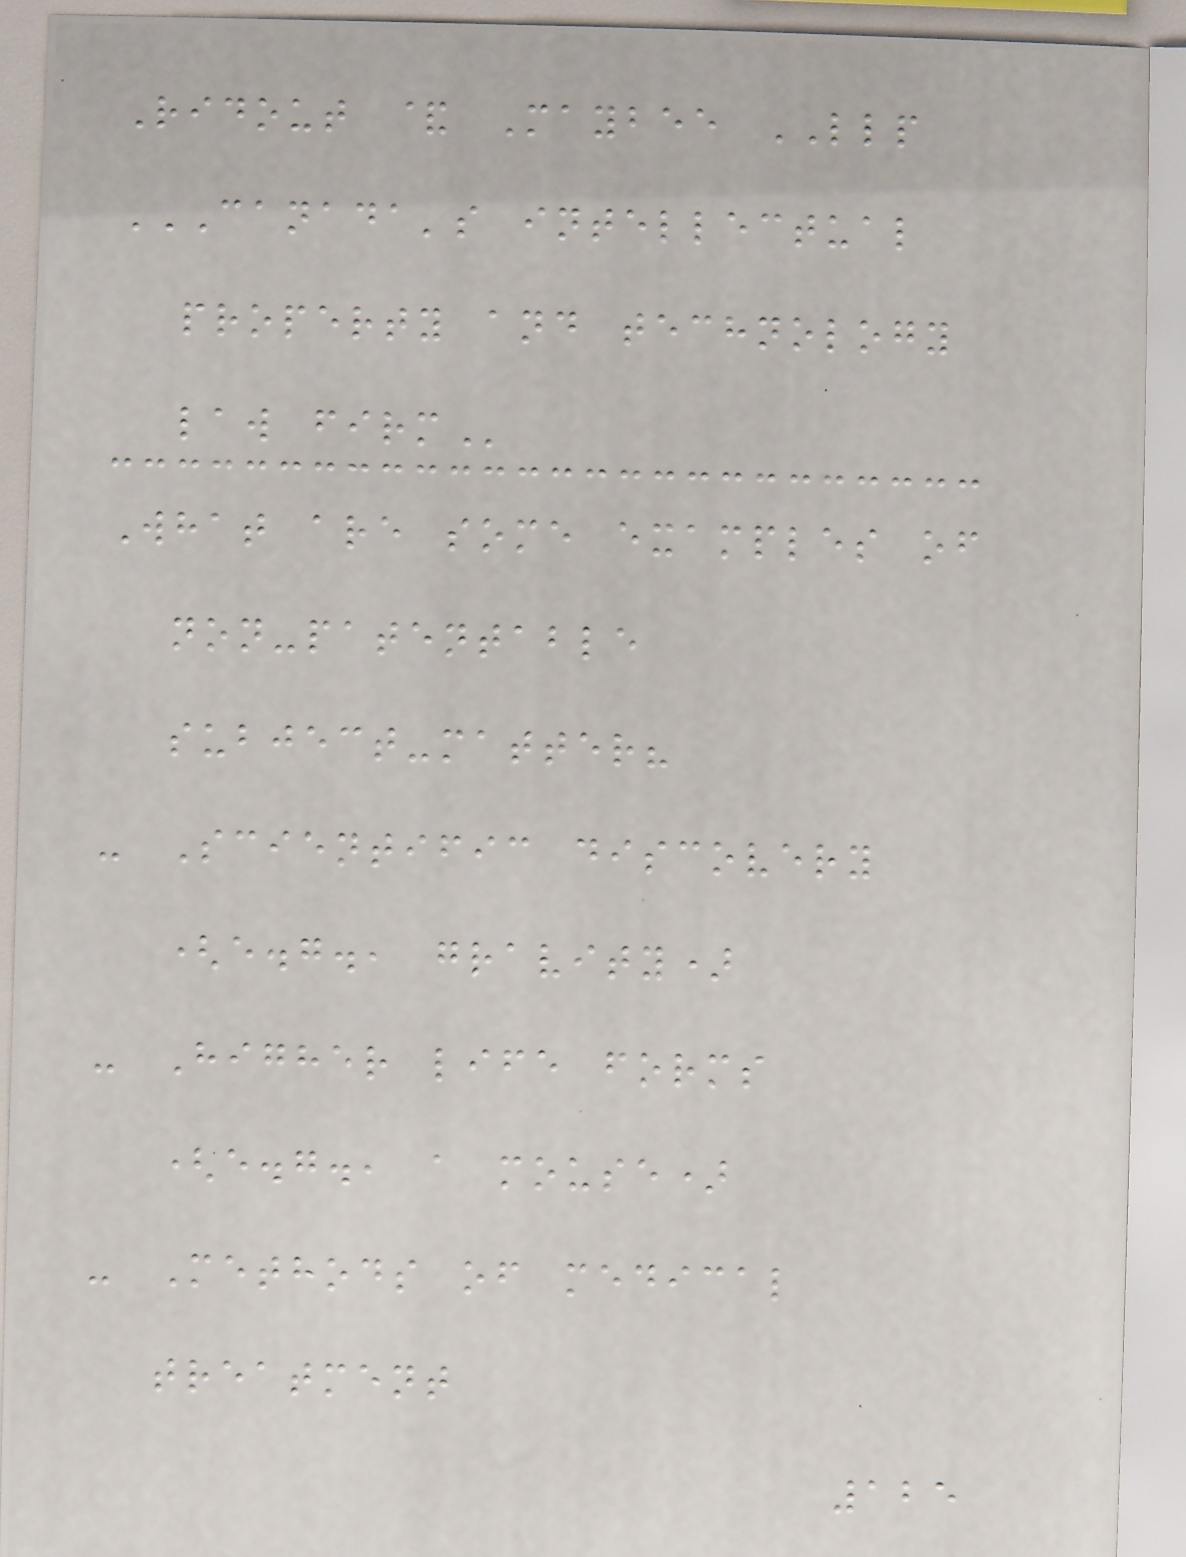Ridout & Maybee LLP
CANADA'S INTELLECTUAL
PROPERTY AND TECHNOLOGY
LAW FIRM
What are some examples of
non-patentable
subject-matter?
- Scientific discovery
(e.g., gravity)
- Higher life forms
(e.g., a mouse)
- Methods of medical
treatment
125
